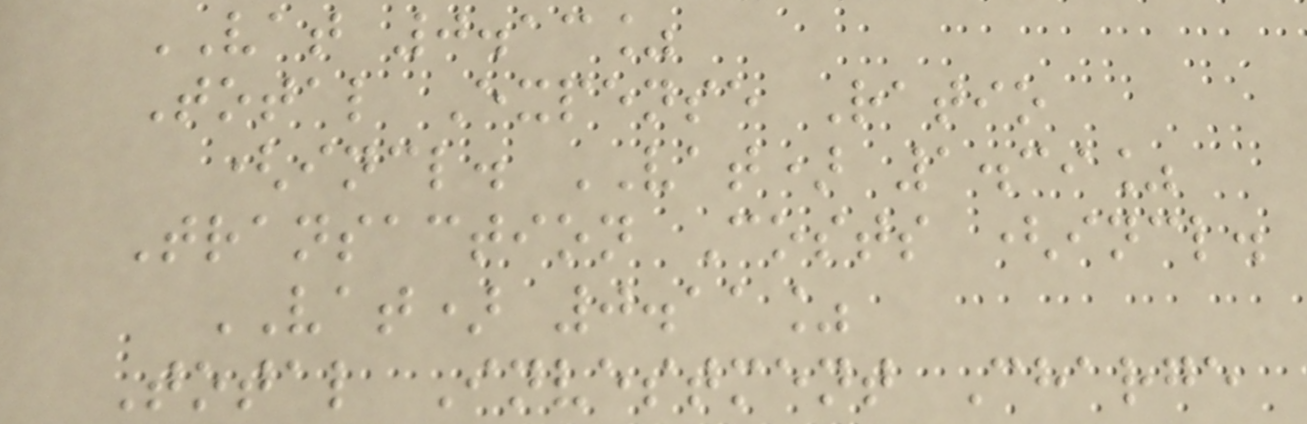VAT 0.13%
Total Expense Ratio
(incl. VAT) 1.39%
Transaction Costs (incl.
VAT) 0.11%
Total Investment Charge
